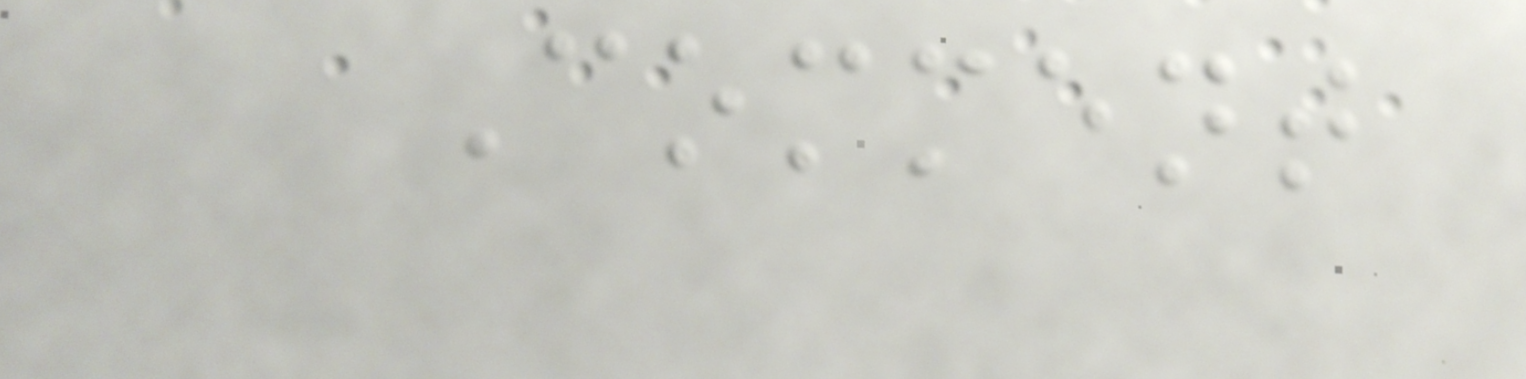Comment
